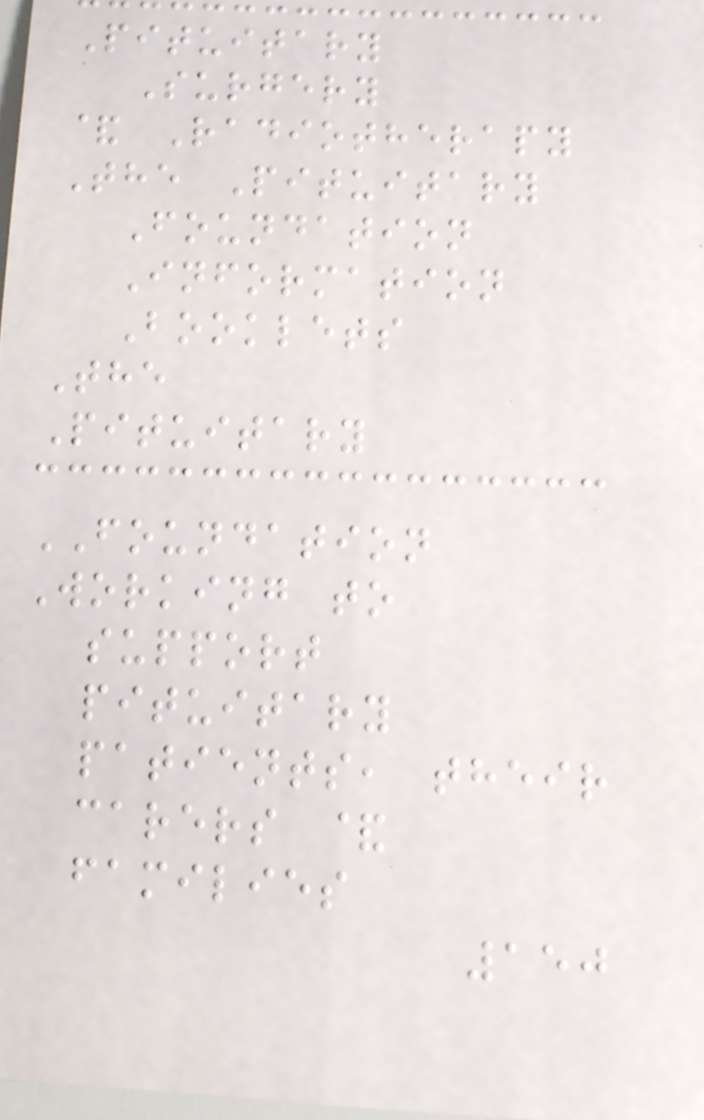Pituitary
Surgery
& Radiotherapy
The Pituitary
Foundation
Information
Booklets
The
Pituitary
FOUNDATION
Working to
support
pituitary
patients, their
carers &
families
150
